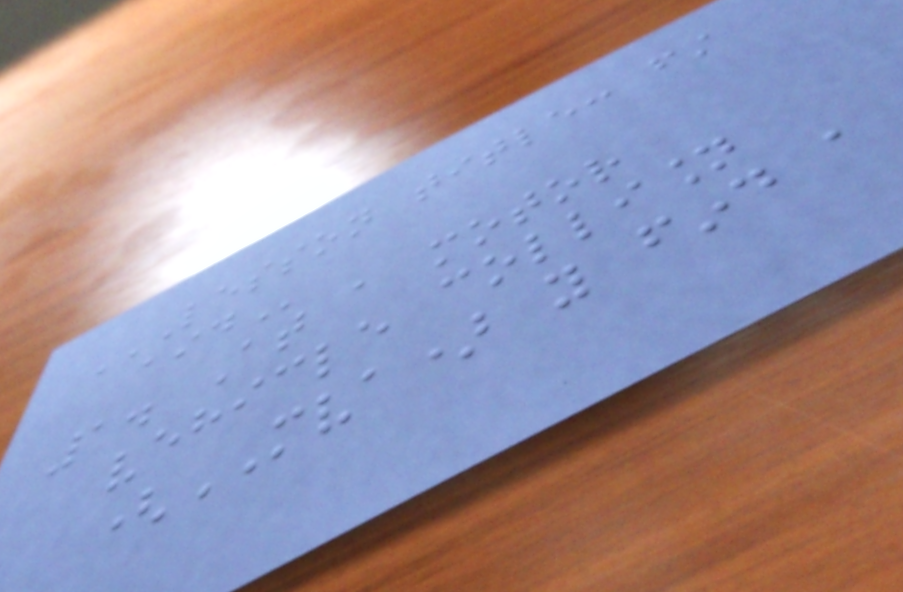LESSON TITLE: FIRST
AID
1. At a motor
vehicle collision
(MVA) you find a
